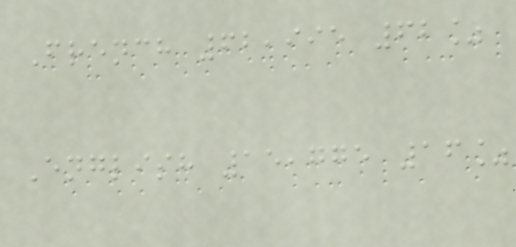French 62,995 62%
English 15,775 16%
